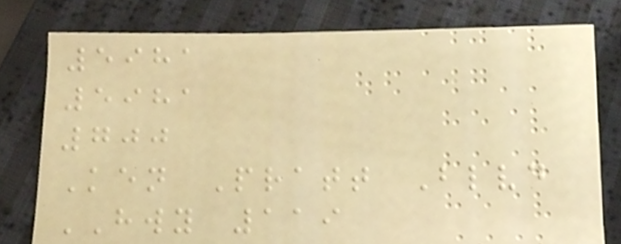5981
5981
700
Ken Pratt Blvd
HWY 119
